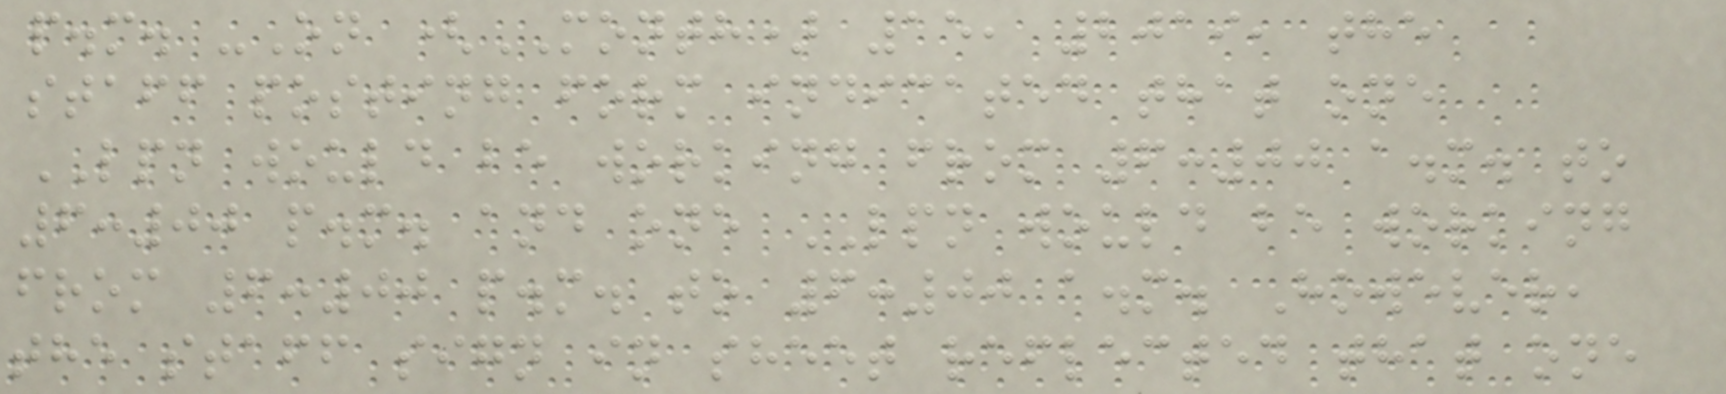p.m. -On (MONTH) 15, 2019, the
staff posting form indicated that one
LPN would be working from 6:00 a.m. to
6:00 p.m. and one LPN would be working
from 6:00 p.m. to 6:00 a.m. However,
the staff sign in sheet reflected that one
